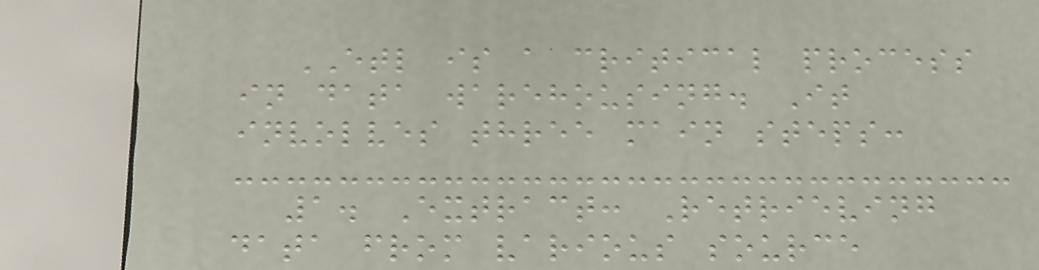ETL is a critical process
in data warehousing. It
involves three main steps:
1. Extract: Retrieving
data from various source
